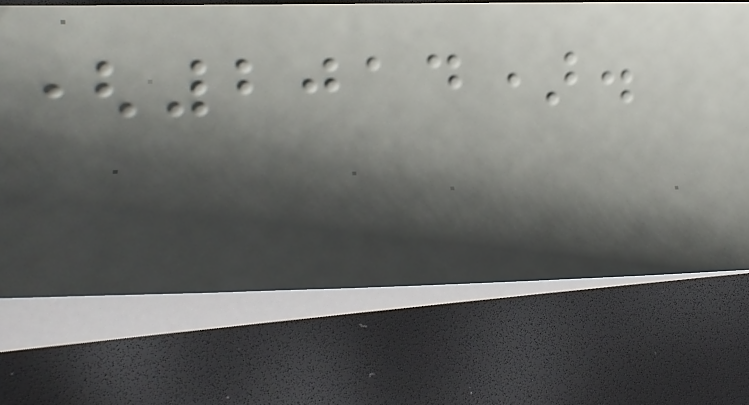(2014).
